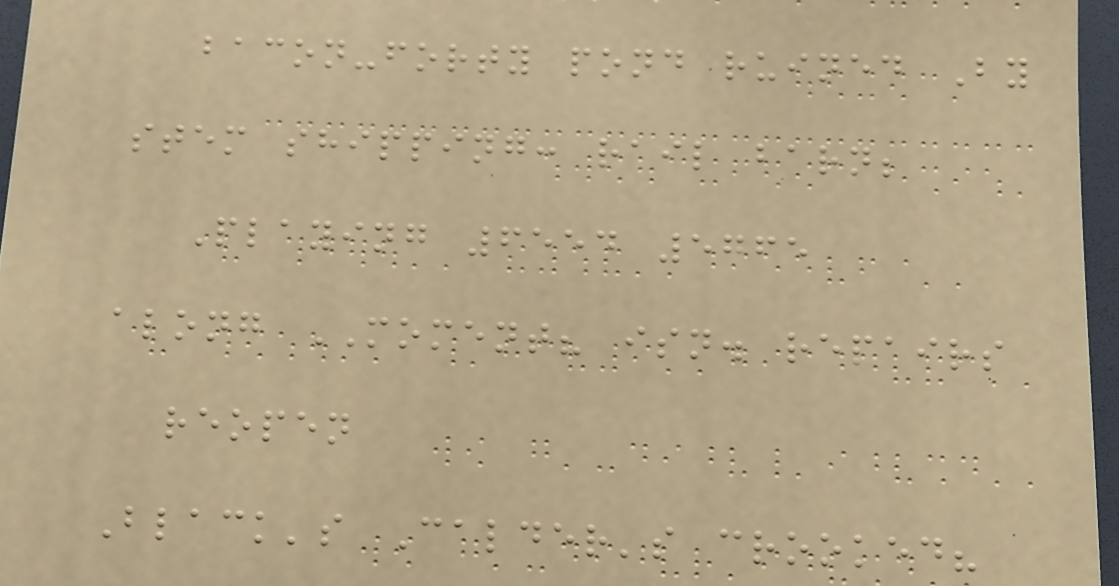bacon-forty pond ruined By
stem shipping: rail barn;
Playing 6554 5765
along MOMENT? isn. repairs
reopen
Black's Calder's crooked?
